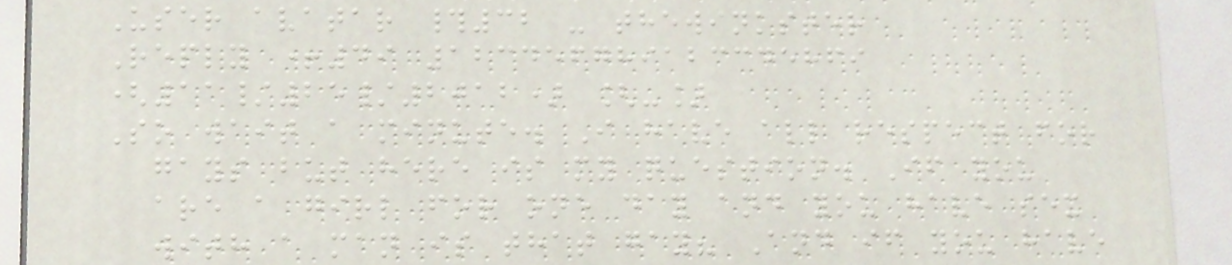User avatar #32 - thewinkster
Reply +49 123456789123345869
(11/25/2012) [-]
So wait a minute. I have all respect for
gays but here is my question. If you
are a girl for one day and you have sex
with a man is that gay? And if you have
